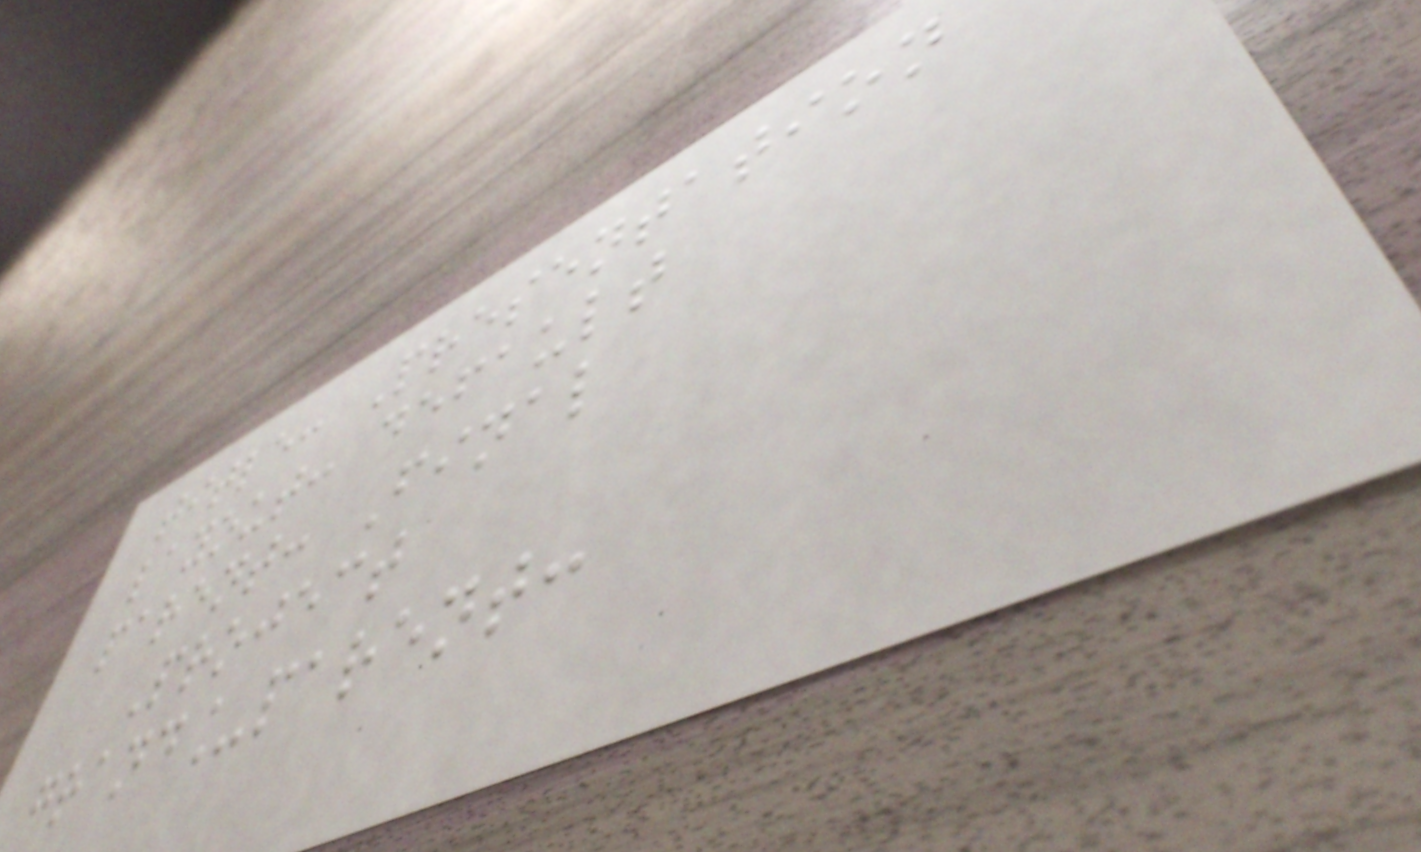title: Presentation
layout: default
parent: Final
Project
grand_parent:
